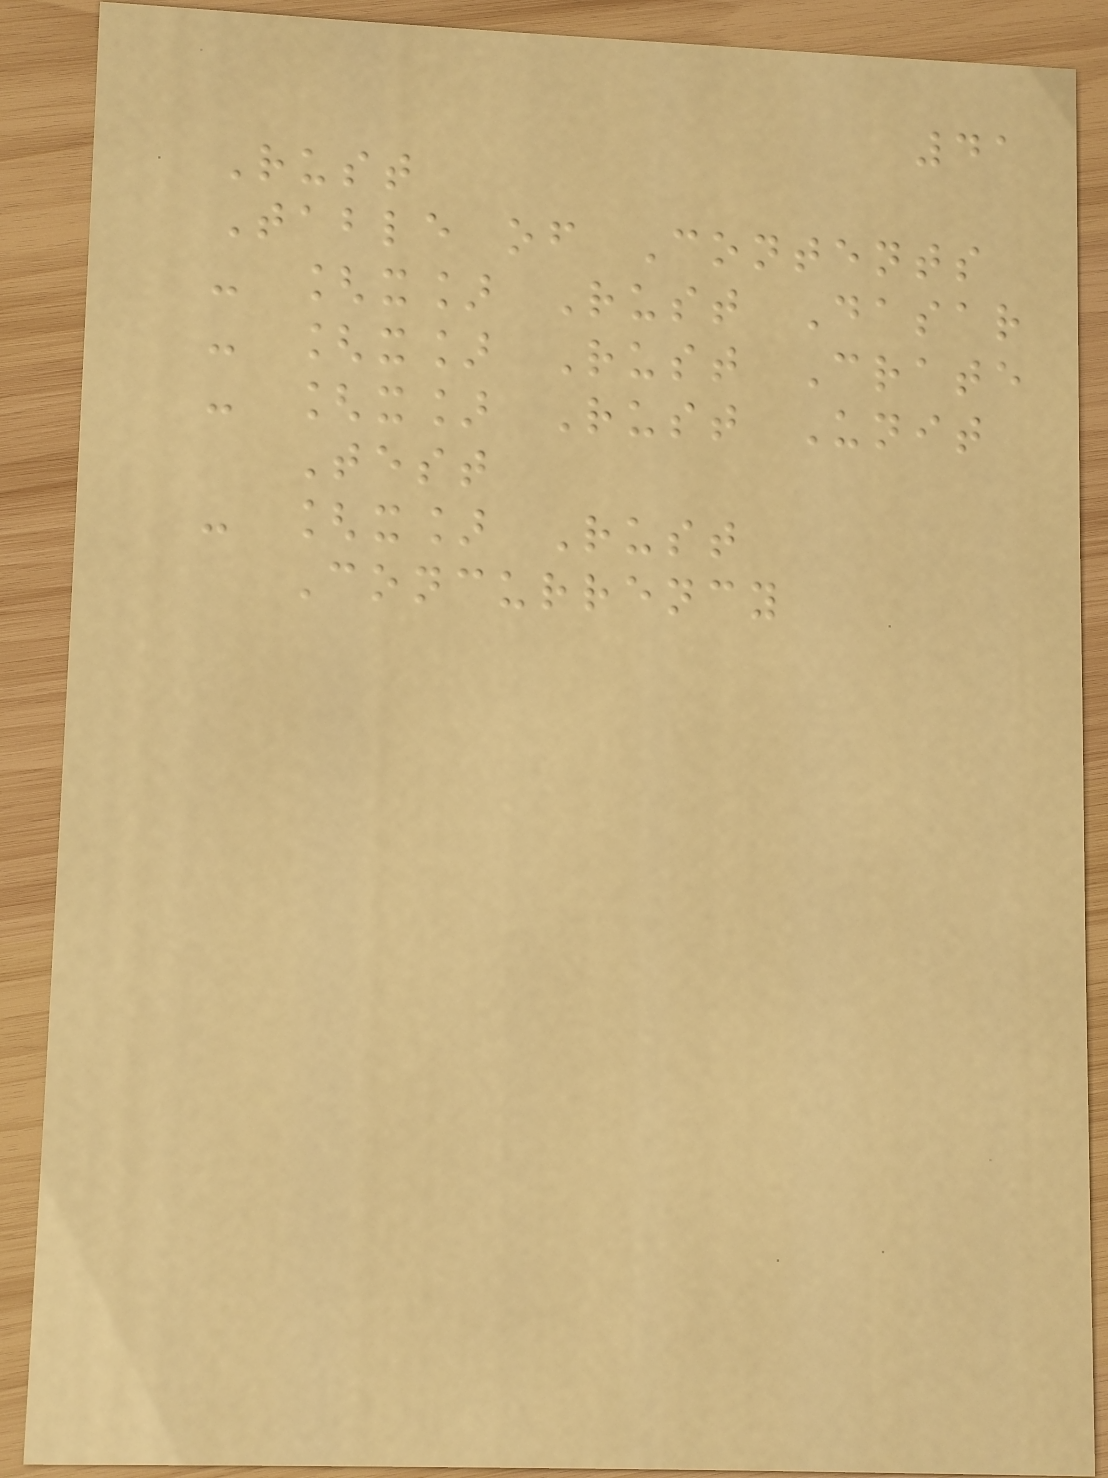41
Rust
Table of Contents
- [x] Rust Dasar
- [x] Rust Crate
- [x] Rust Unit
Test
- [x] Rust
Concurrency
